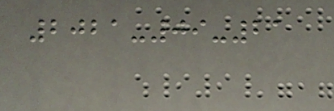2021-09-21
